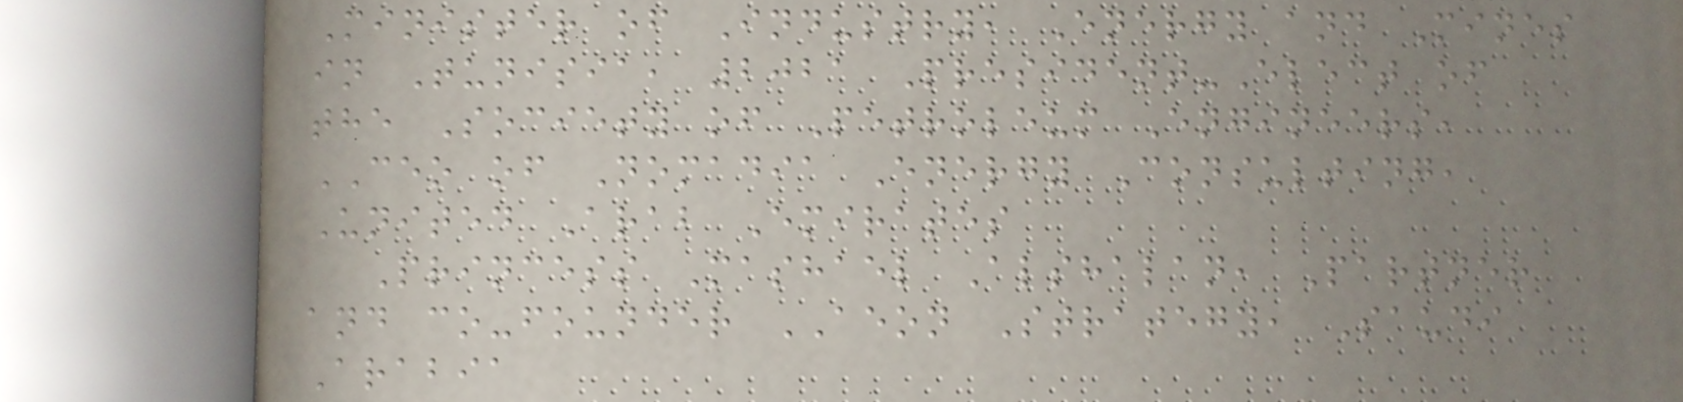Minister of Industry, Energy and Mines
in Tunisia, 2021 President-Elect of
the Society of Petroleum Engineers,
CEO of Nomadia Energy Consulting,
United Arab Emirates
Princess Mashael Alshalan, Partner
and co-founder AEON Strategy, Saudi
Arabia
